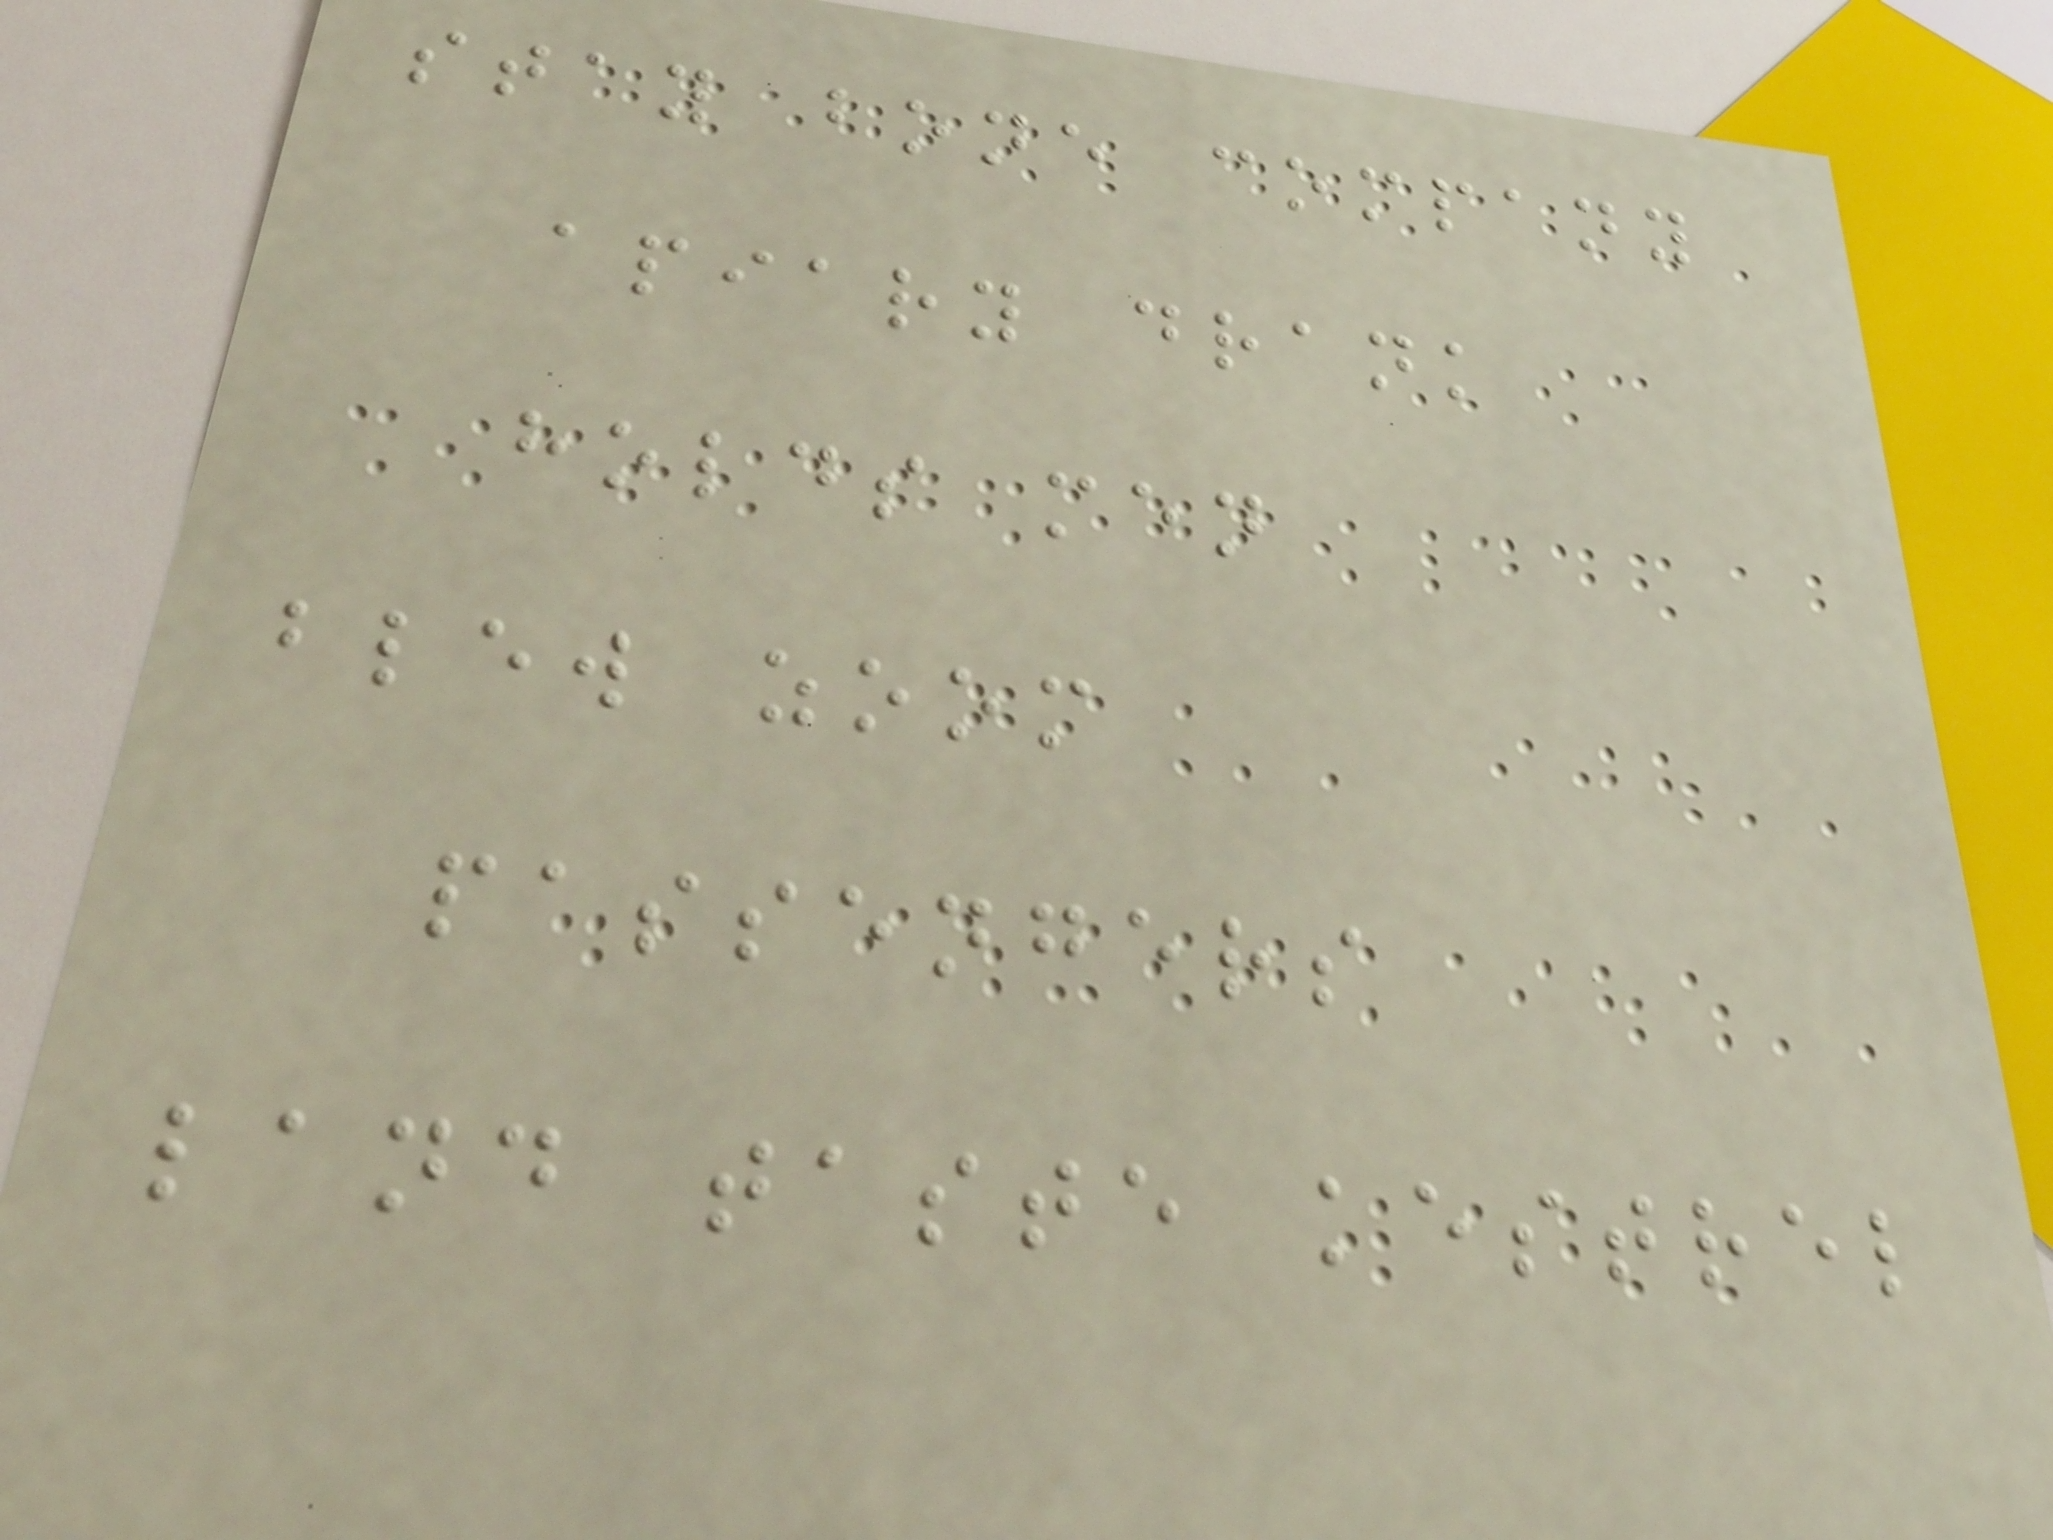stay bone company
apiary drank
holds men
blew zoom
passengers
land taste kestrel
